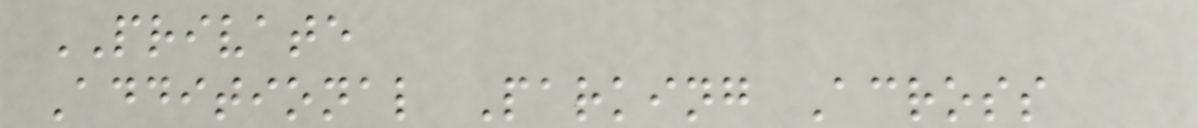PRIVATE
Additional Parking Across
